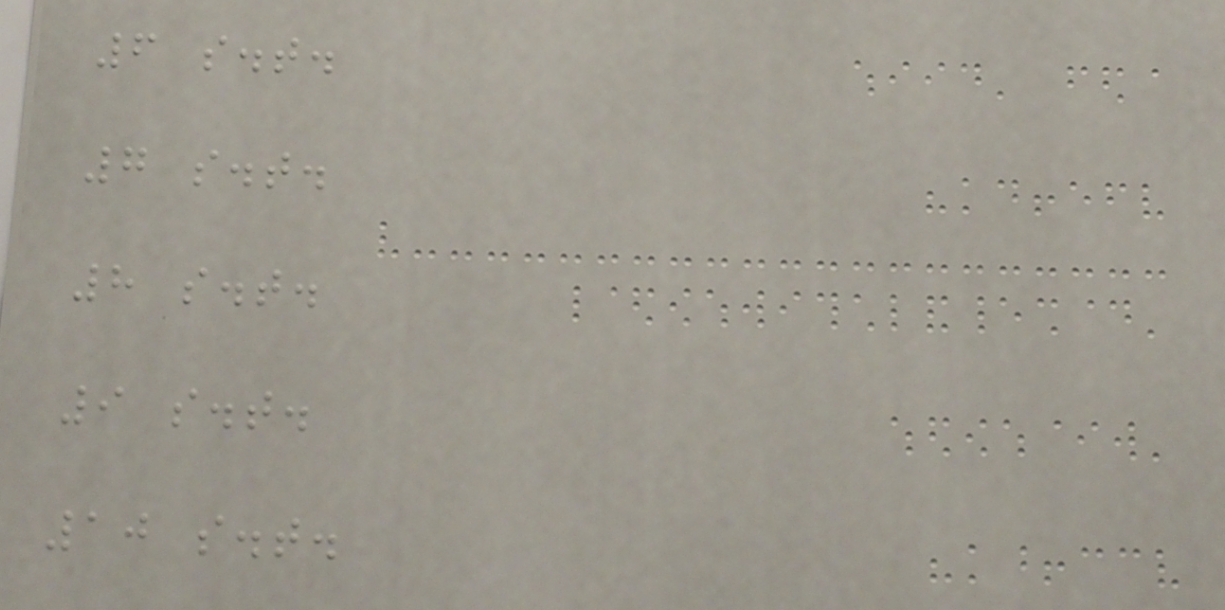6 s.t.
7 s.t.
8 s.t.
9 s.t.
10 s.t.
